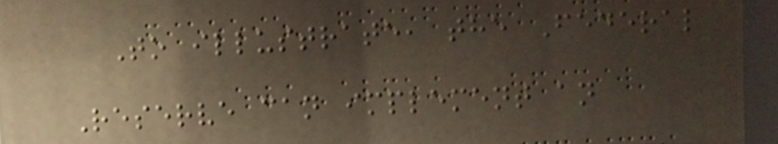To illustrate, the Federal
Reserve can implement an
